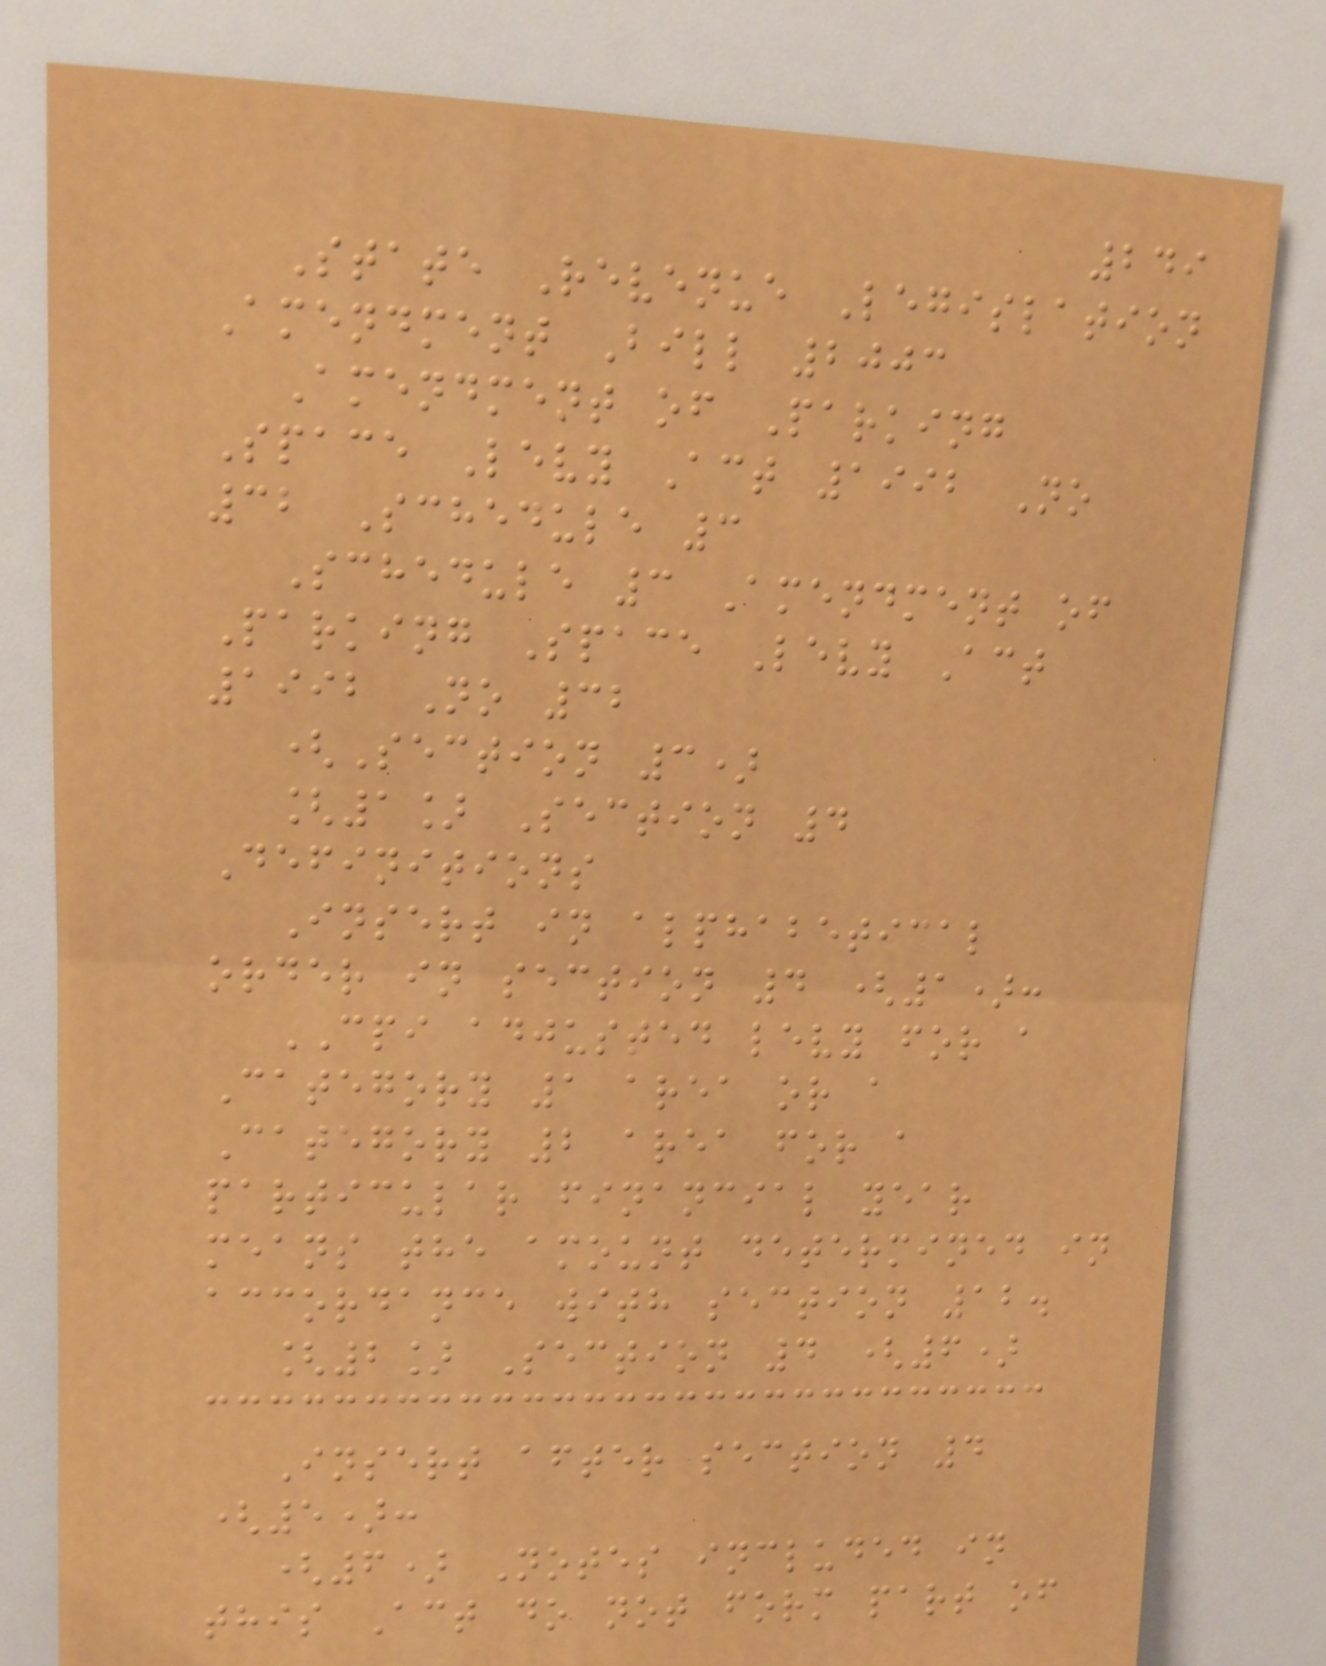249
State Revenue Legislation
Amendment Bill 2003
Amendment of Parking
Space Levy Act 1992 No
32 Schedule 3
Schedule 3 Amendment of
Parking Space Levy Act
1992 No 32
(Section 3)
[1] Section 4
Definitions
Insert in alphabetical
order in section 4 (1):
CPI adjusted levy for a
Category 1 area or a
Category 2 area for a
particular financial year
means the amount determined in
accordance with section 12.
[2] Section 4 (6)
Insert after section 4
(5):
(6) Notes included in
this Act do not form part of
